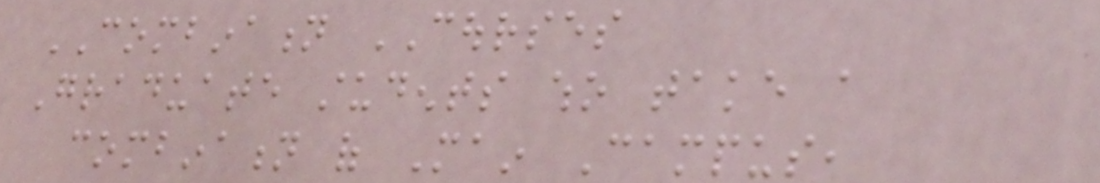COMBINATION COURSES
Graduate students who take a
combination of Main Campus,
